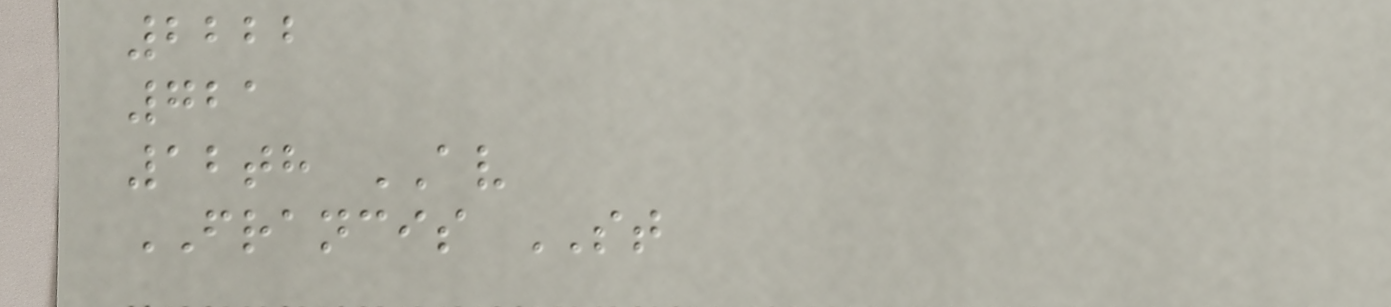2222
721
12th AV
FRANCIS ST
